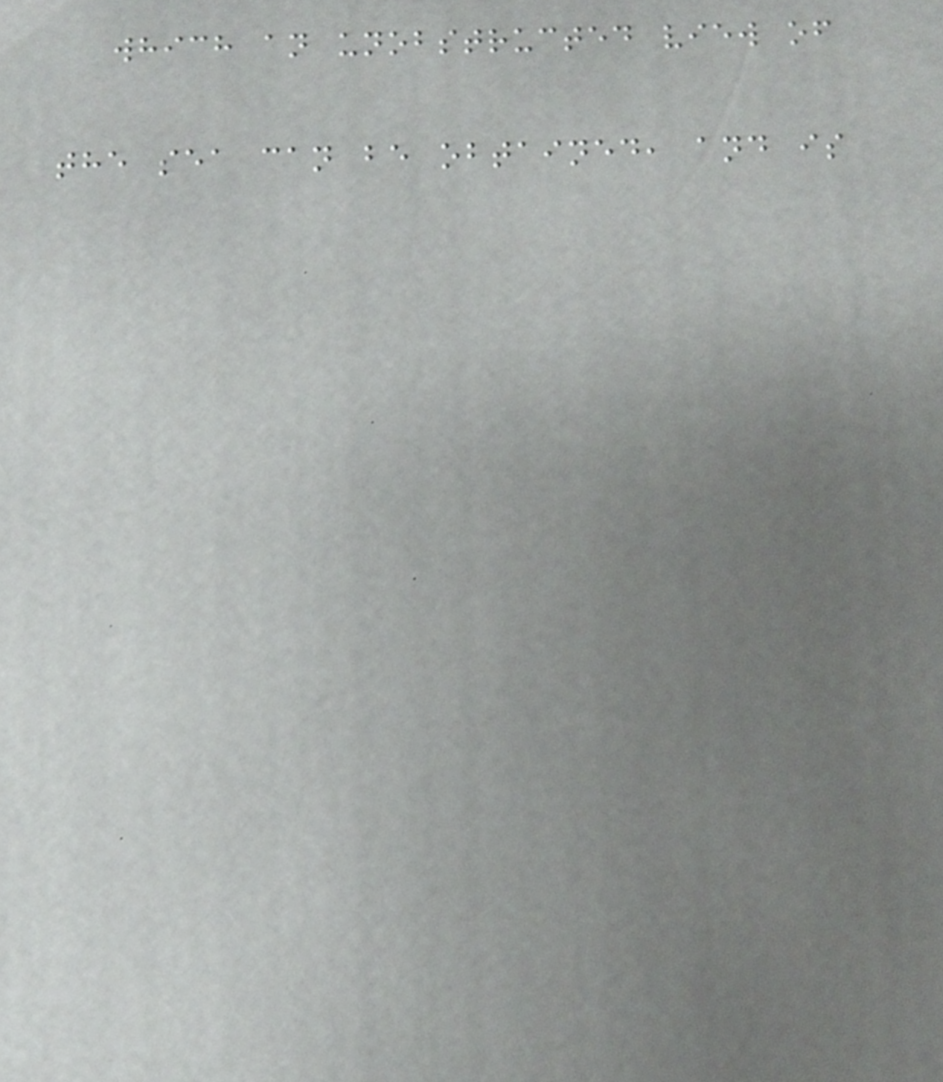which an unobstructed view of
the sea can be obtained, and is
